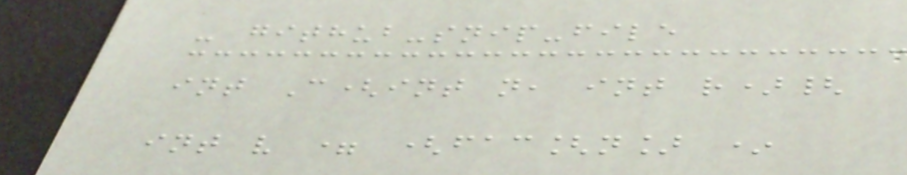- github-snip-file
int C(int n, int r){
int v = (fac[n] *
